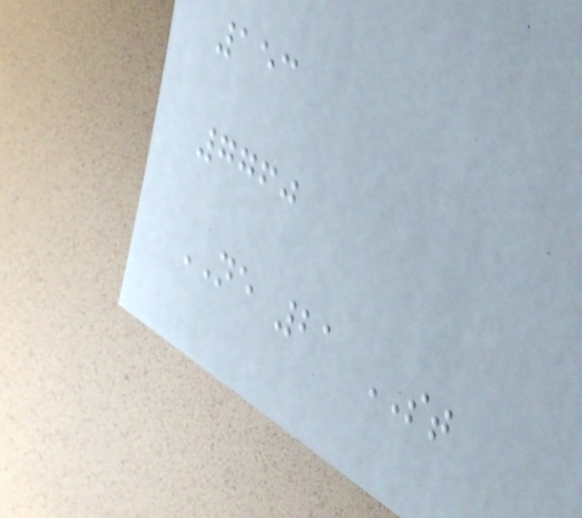153
7760
NE 21 ST
